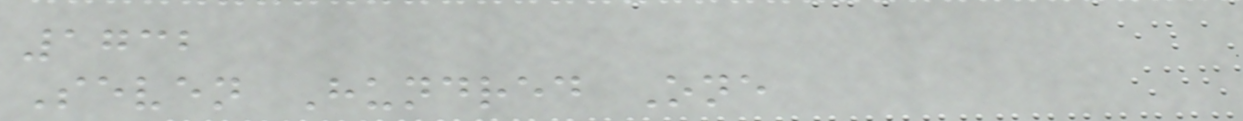1732
Seven Hundred One
